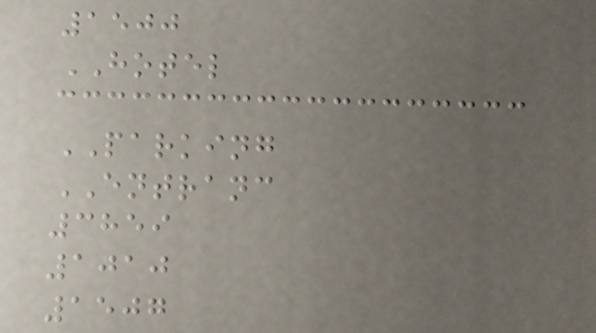1500
HOTEL
PARKING
ENTRANC
3859
1010
1507
